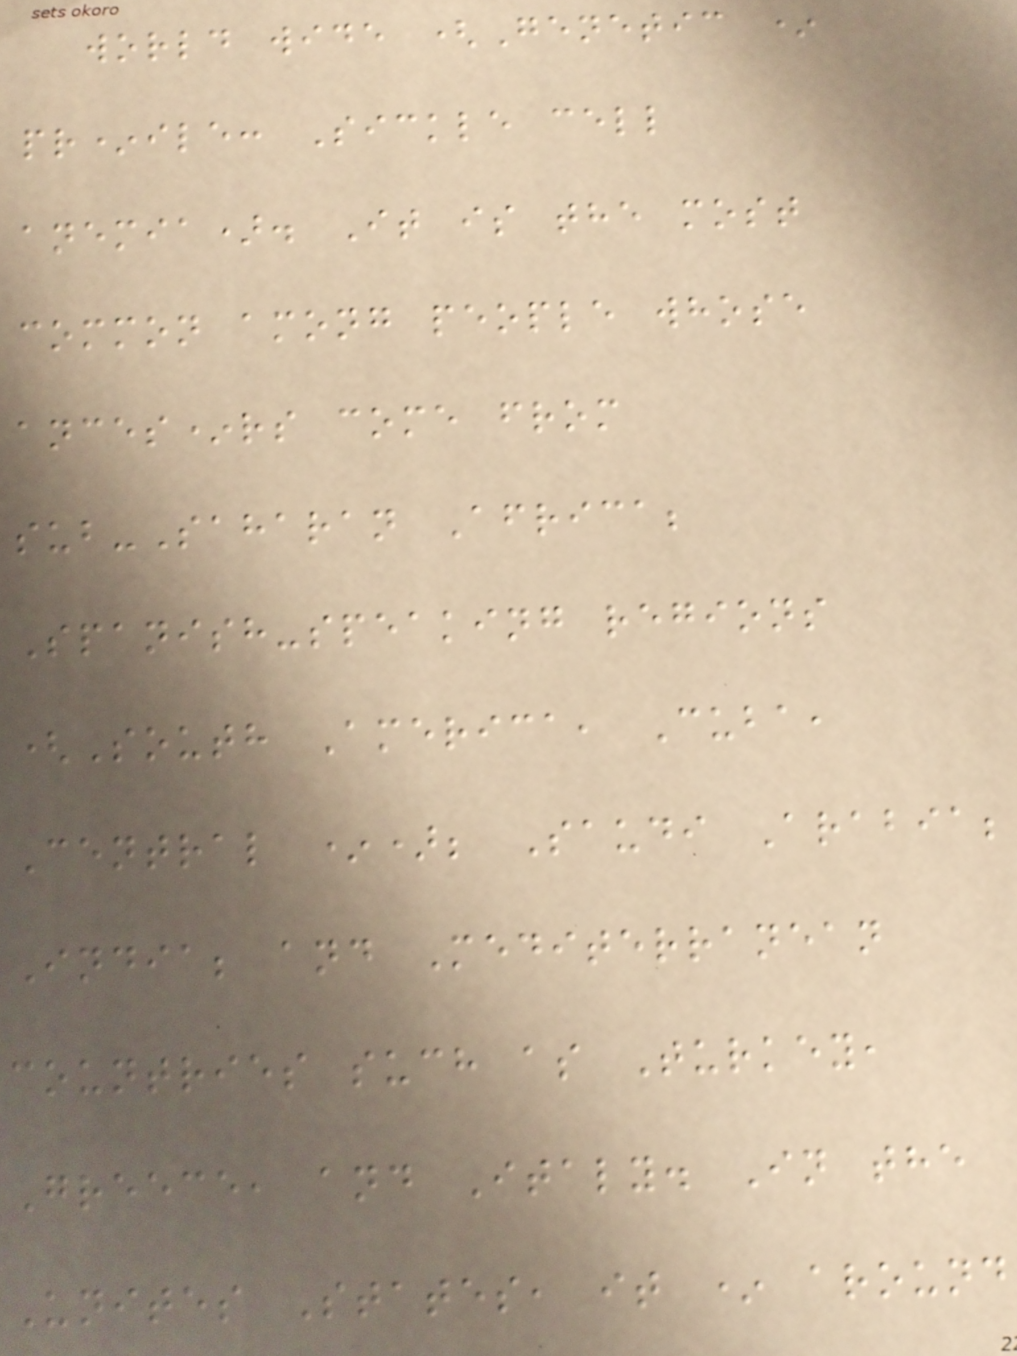world wide (Genetic *
pr*ile: Sickle cell
anemia). It is the most
common among people whose
ances*rs come from
sub-Saharan Africa;
Spanish-speaking regions
(South America, Cuba,
Central *); Saudi Arabia;
India; and Mediterranean
countries such as Turkey,
Greece, and Italy. In the
Unites States, it * around
